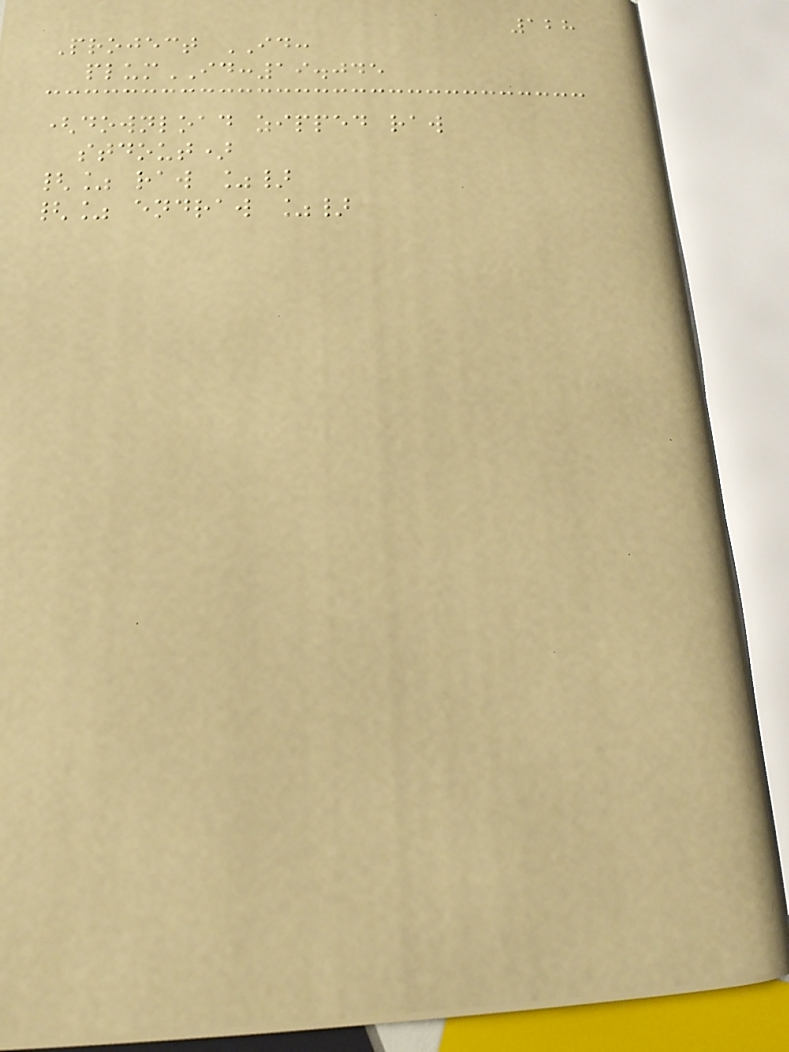128
Project ID:
plumID:19.045
(download zipped raw
stdout)
{% raw %}
{% endraw %}
